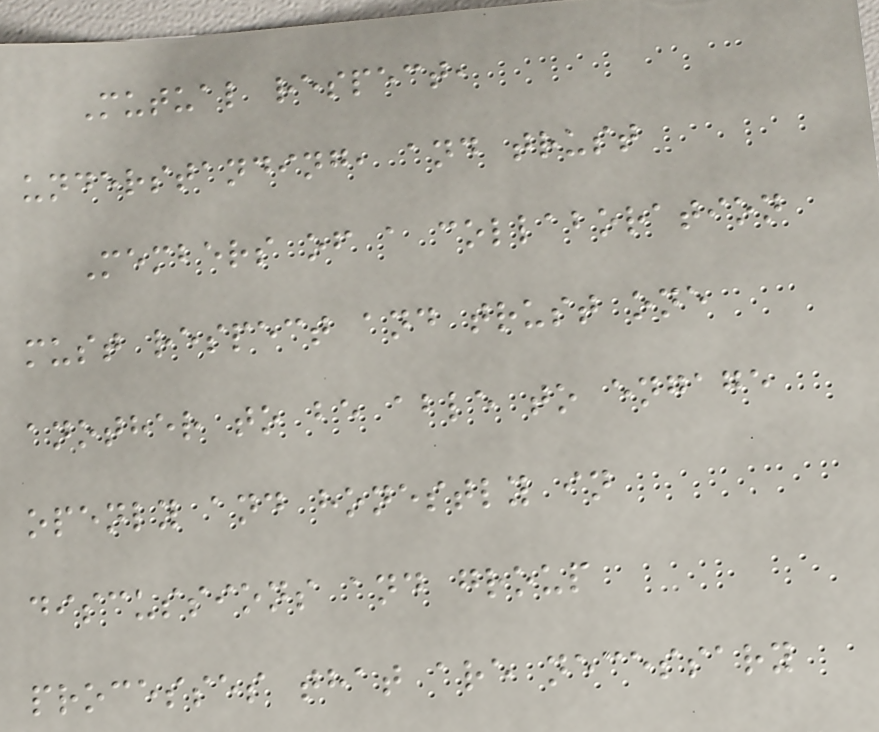Mutual respect,
understanding, and trust
Members of a collaboration
must respect and trust one
another to be able to engage
openly and honestly in
discussions and group
processes that are necessary
